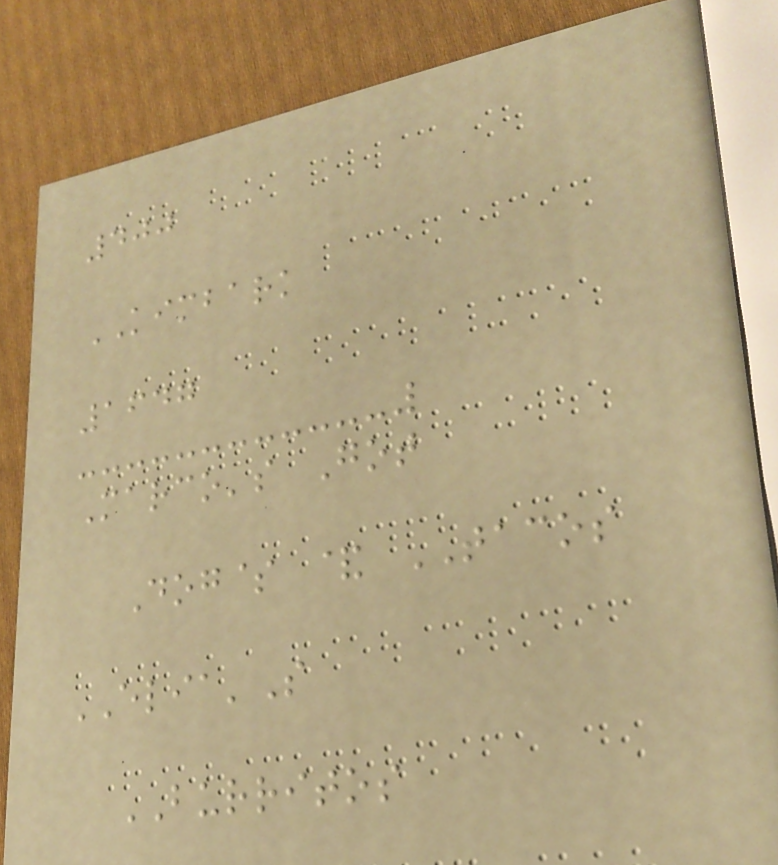400
KIMBARK
1647
Marco's Got
Dog$ & TACOS
ELIA'S
BURRITOS
